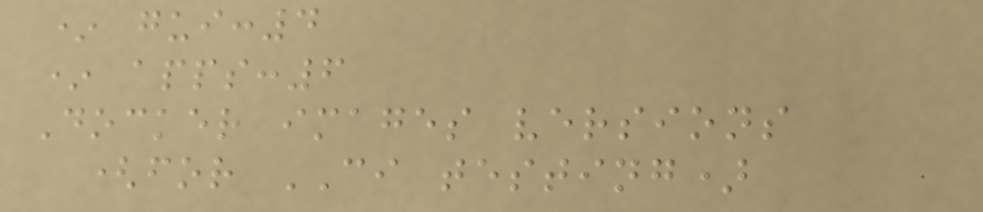* gui:4
* apps:6
Docker images versions
(for CI testing)
